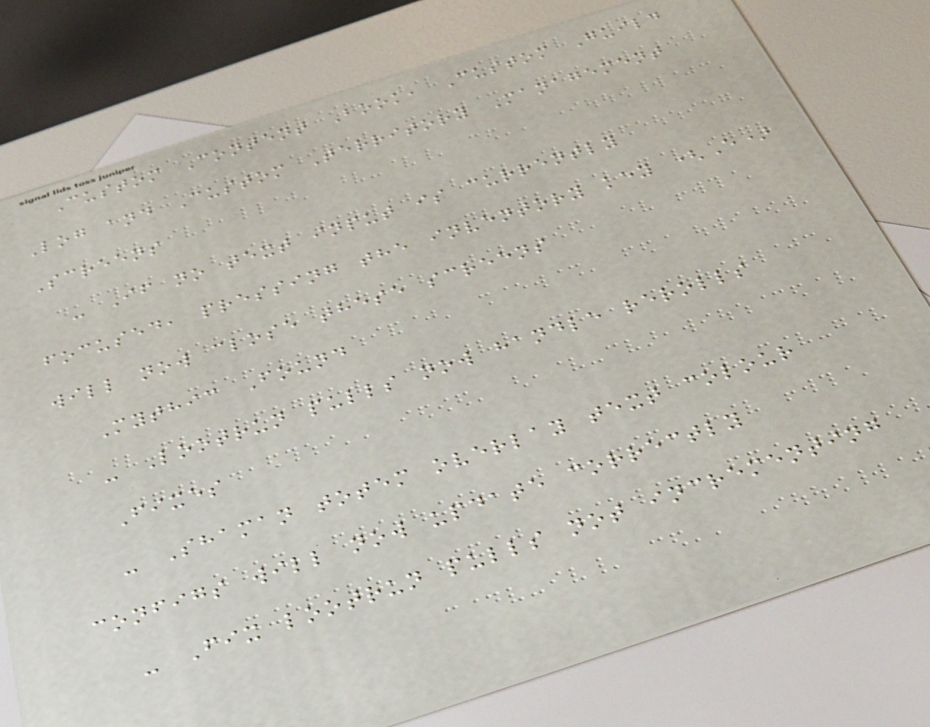Custom Content Book, Custom Guild
Log and Custom Territory Management
Screens
- If no text input is currently
focused, pressing the inventory key (E)
will now close these screens
Mythic Found
- Lootrun pulls now handle rerolls
Fixes
- Shaman totem overlay text colour
configs will now update correctly
- Fix lootrun pulls not incrementing
